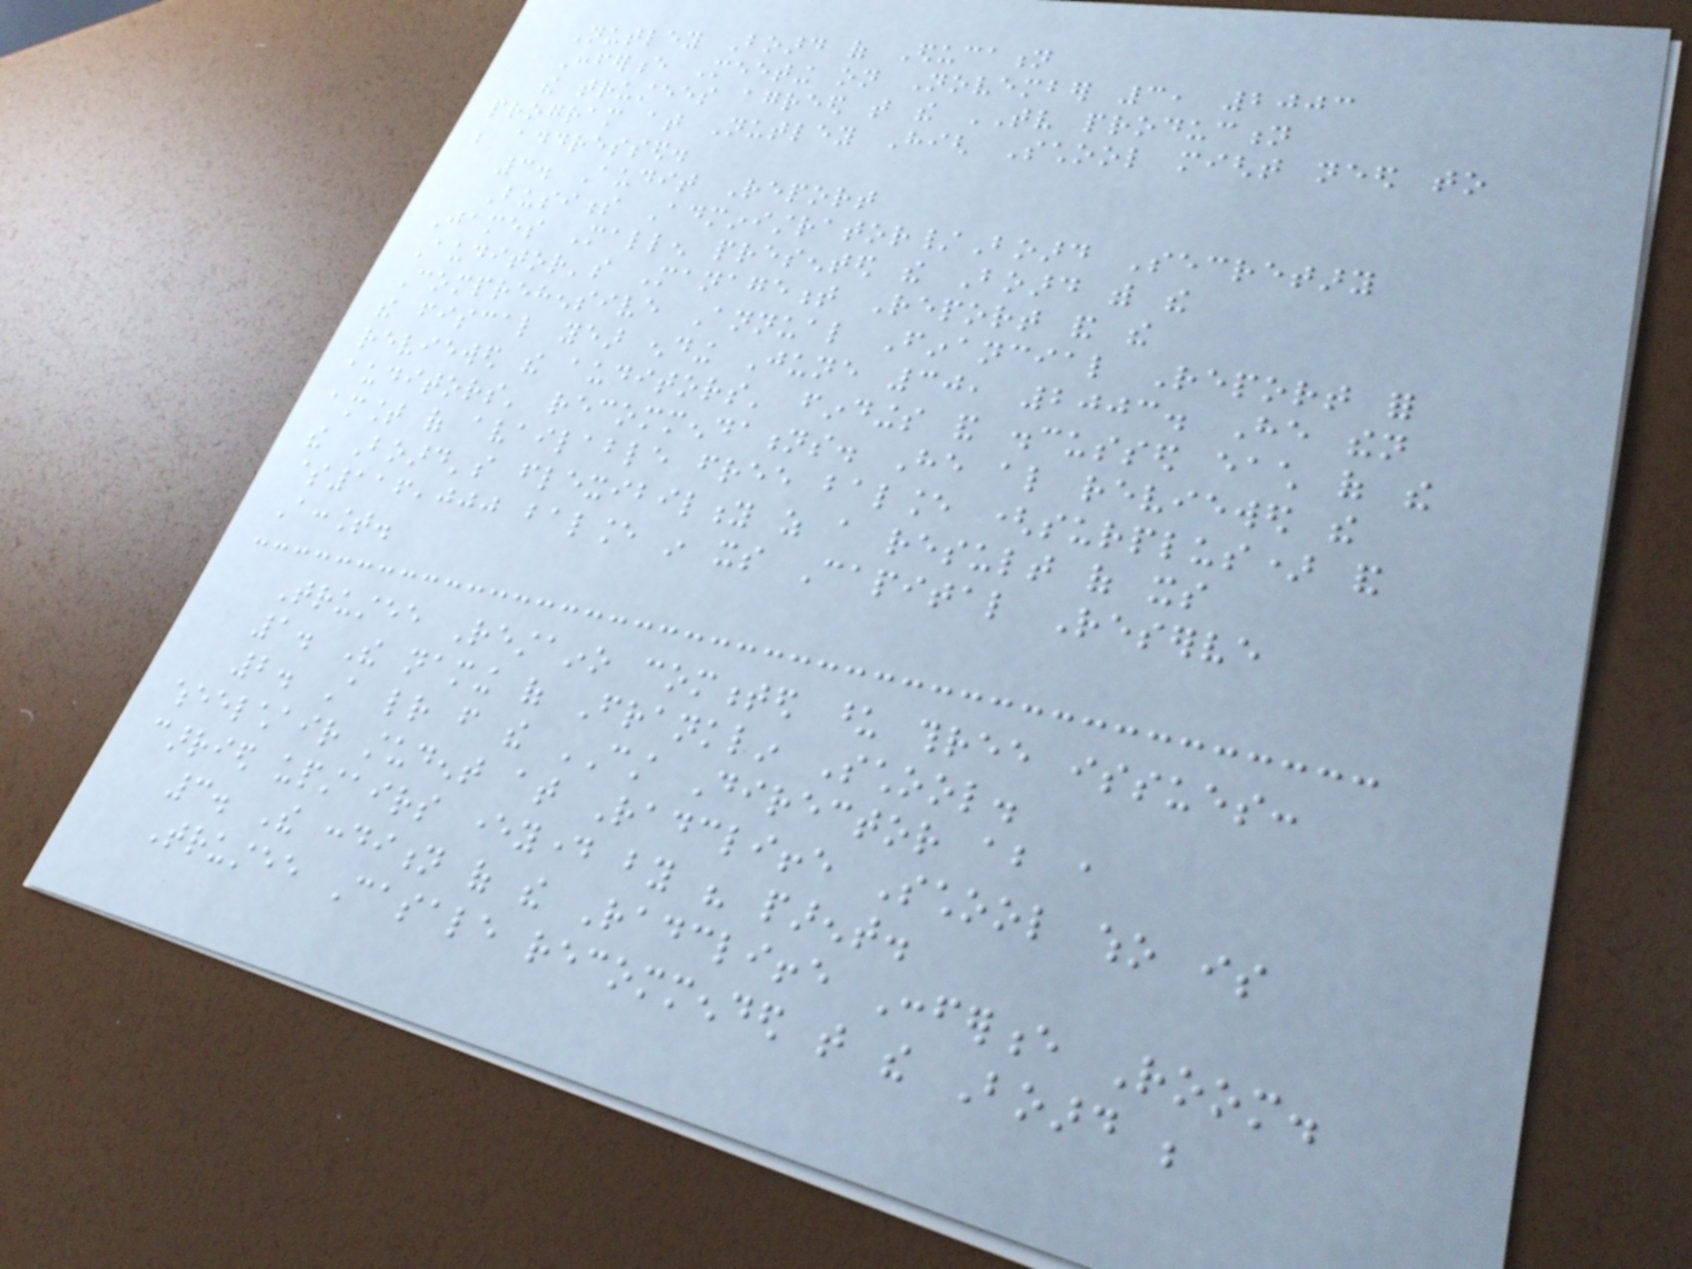Nutley Board of Education
Conference Meeting on November 3, 2003
the trustees agreed that the TV production
program at Nutley High School might need to
be addressed.
3. Audit Report
Business Administrator/Board Secretary
James Mallen presented the Board with the
Auditor's Management Report and the
Comprehensive Annual Financial Report for
the fiscal year ending June 30, 2003. He then
reviewed the auditors' findings and discussed each of the
auditors' recommendations. He also reviewed the
amount of available free balance (surplus) and
the Board's flexibility as a result of its
$116,000 balance in its Capital Reserve
Account.
Trustee Restaino commented upon three issues:
1. The naming of Franklin School.
2. A letter from the CST Director about a
wheelchair student at Radcliffe School who is
carried upstairs everyday by his parent.
3. The condition of the Radcliffe Conference Room.
Trustee Casale recommended that the Board be
